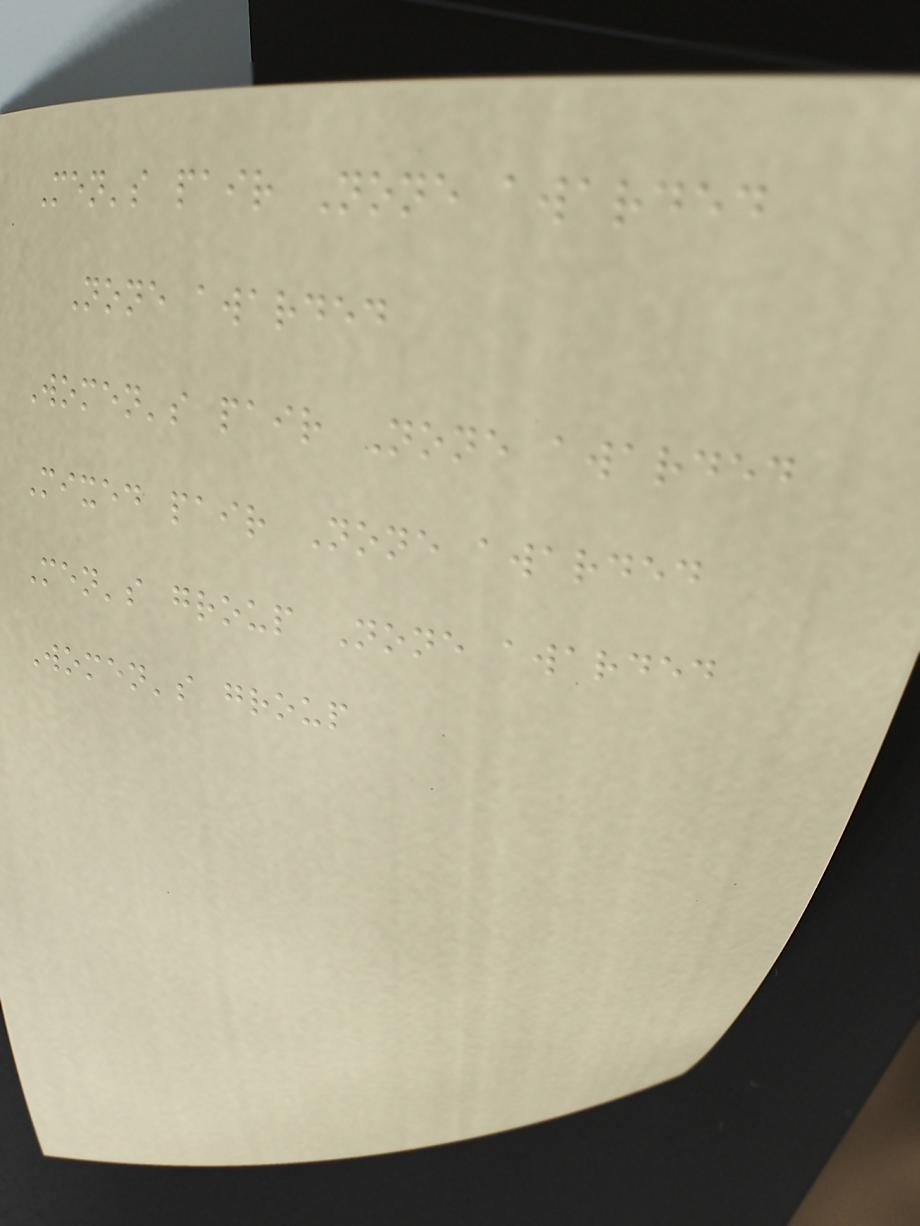Men's pair None awarded
None awarded
Women's pair None awarded
Mixed pair None awarded
Men's group None awarded
Women's group
